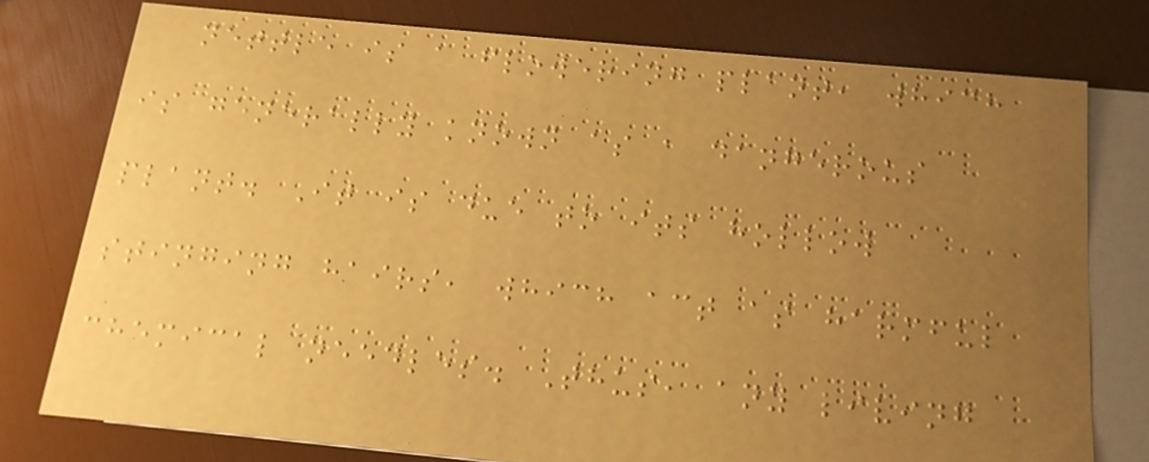nettle is a flowering plant, which
is generally known as a dangerous
plant. It is due to its hollow
stinging hairs, which act as harmful
chemical needles. Thus, any living
